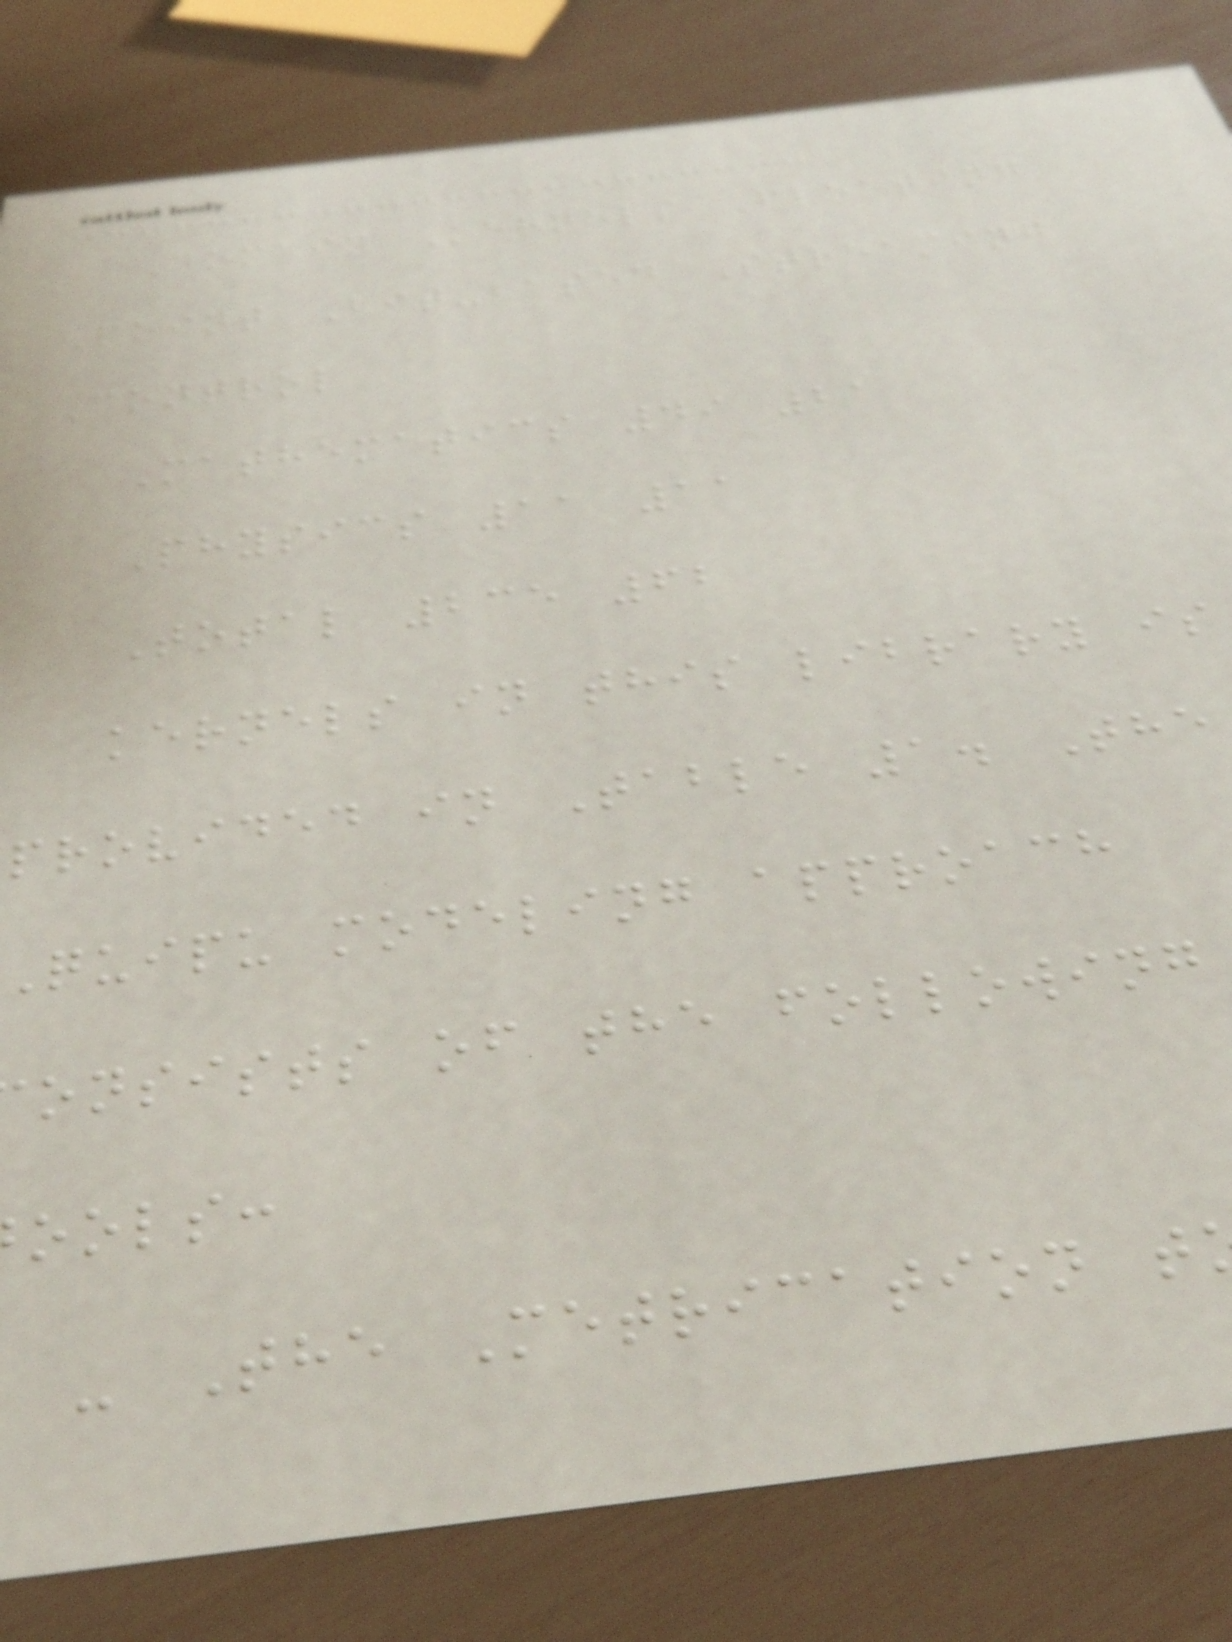Domain Kernels Floating
Point Bit-based Streaming
Control
Mathematics 49 21
Physics 11 11
Total 235 62
kernels in this library is
provided in Table 1. The
quipu modeling approach
onsists of the following
ools:
- The Metrication t
